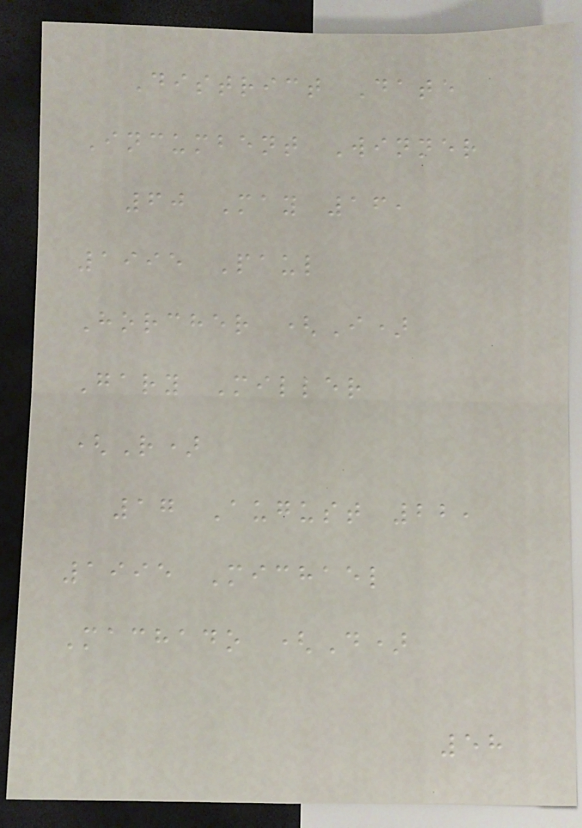District Date
Incumbent Winner
60 May 16,
1995 Paul
Horcher (I)
Gary Miller
(R)
17 August 22,
1995 Michael
Machado (D)
58
